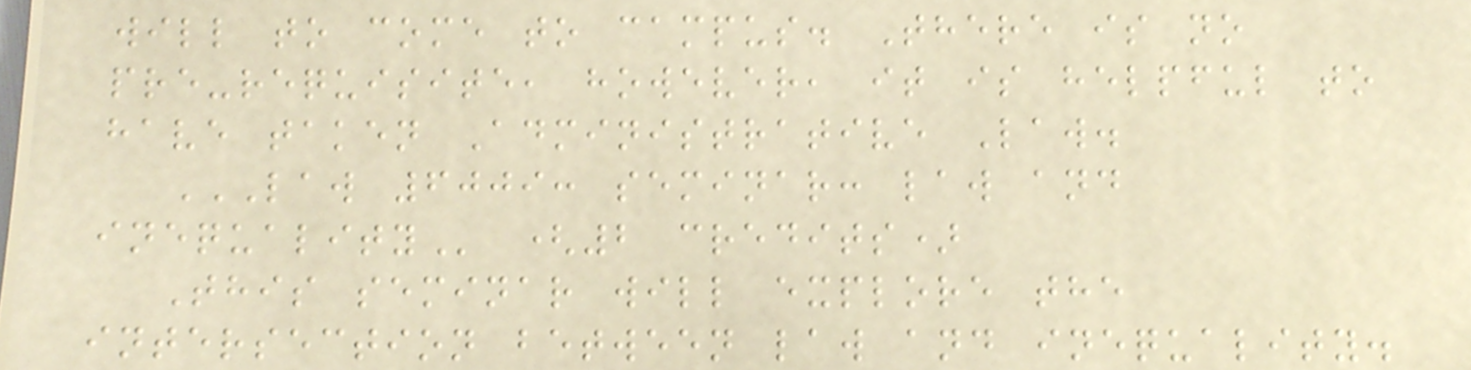will to come to campus. There is no
pre-requisite, however, it is helpful to
have taken Administrative Law.
LAW 6009: SEMINAR: LAW AND
INEQUALITY (2 credits)
This seminar will explore the
intersection between law and inequality.
